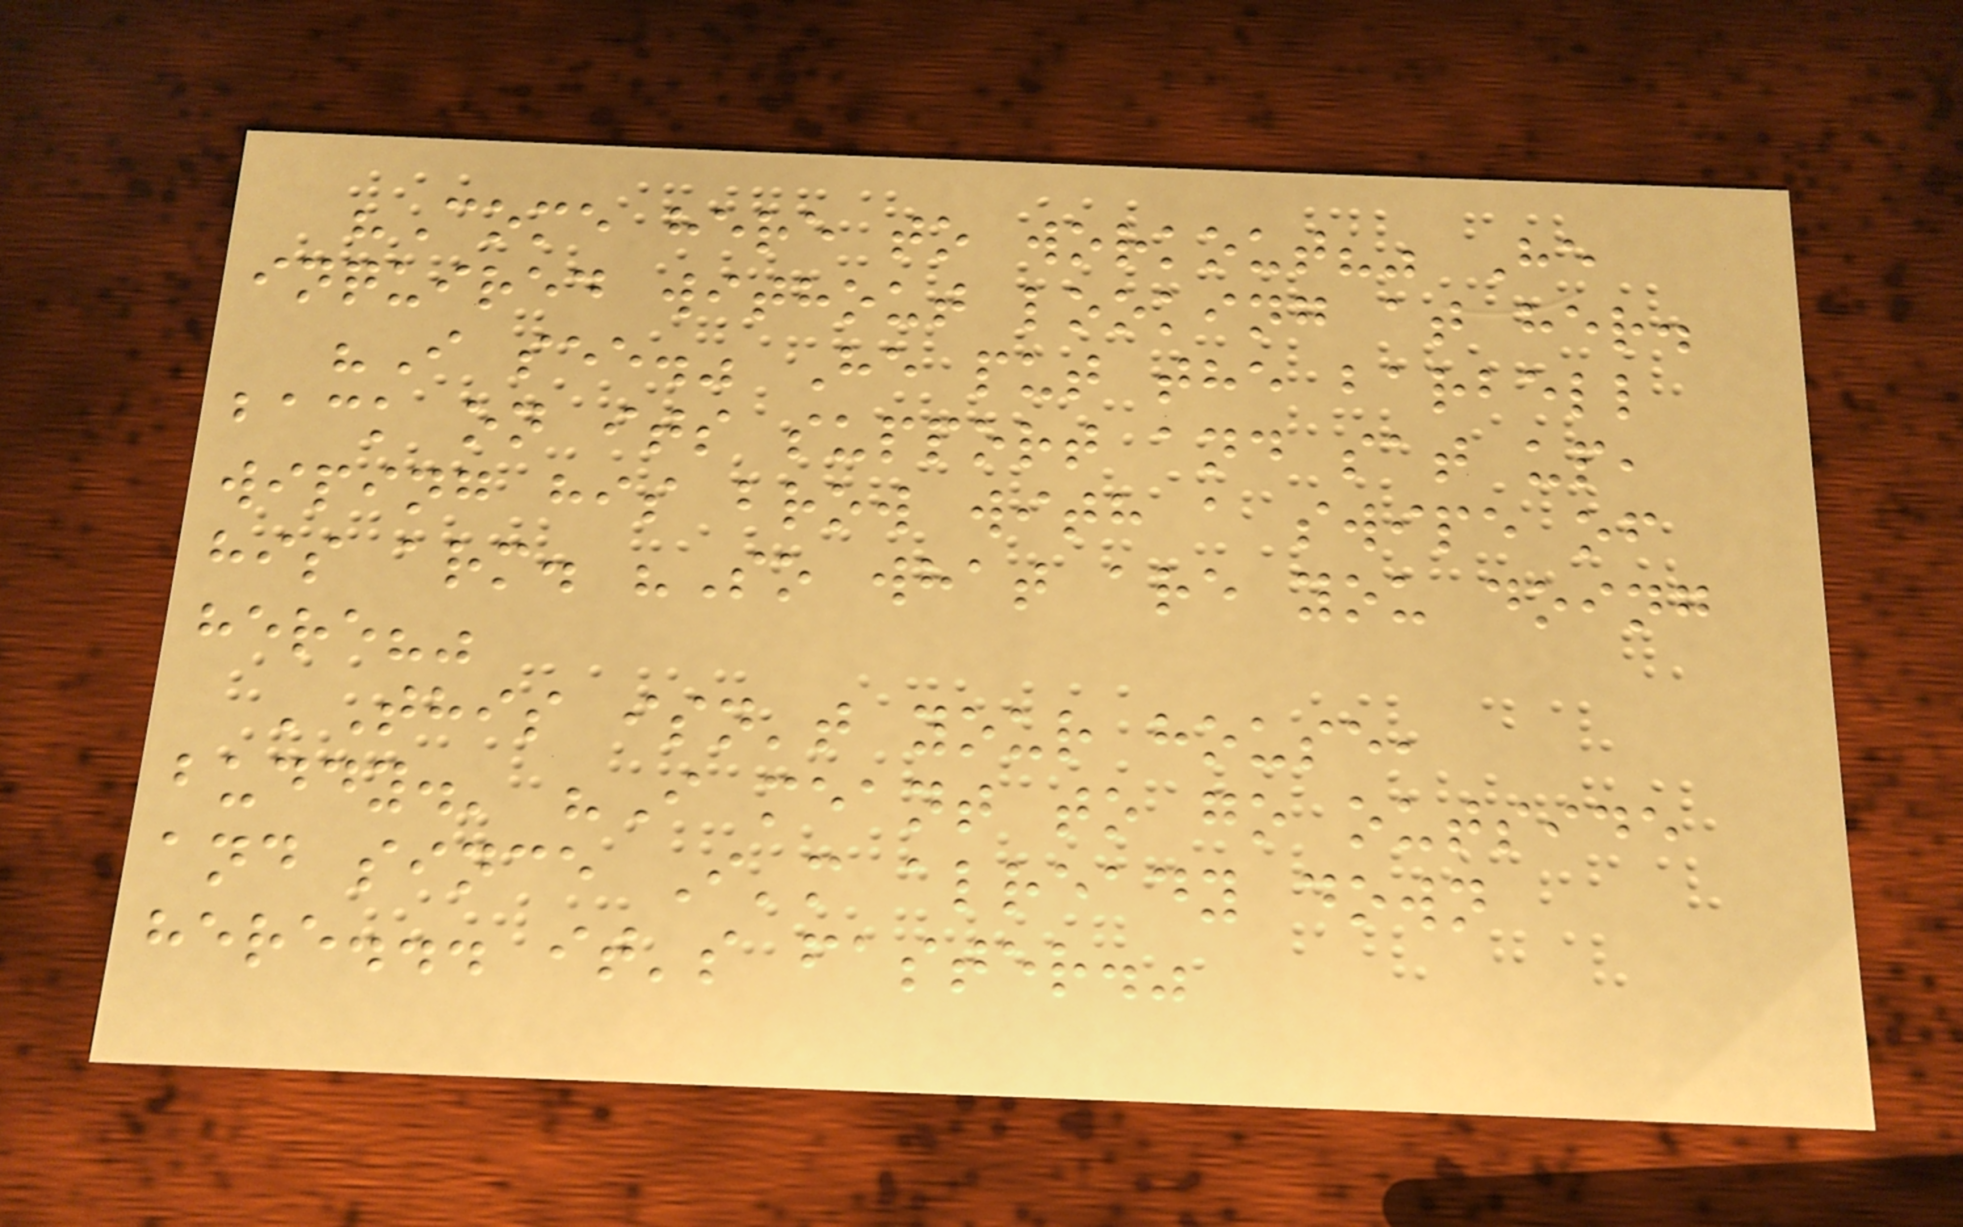"Come here to workout?" He
inquired without looking at her.
"I see." He put the barbell
back on its support and sat up,
wiping his brow with a swipe of
his arm. "So what are you doing
here?"
'This isn't your house,
buddy.' "I meant to go outside
and since I'm already down
here... it's faster."
